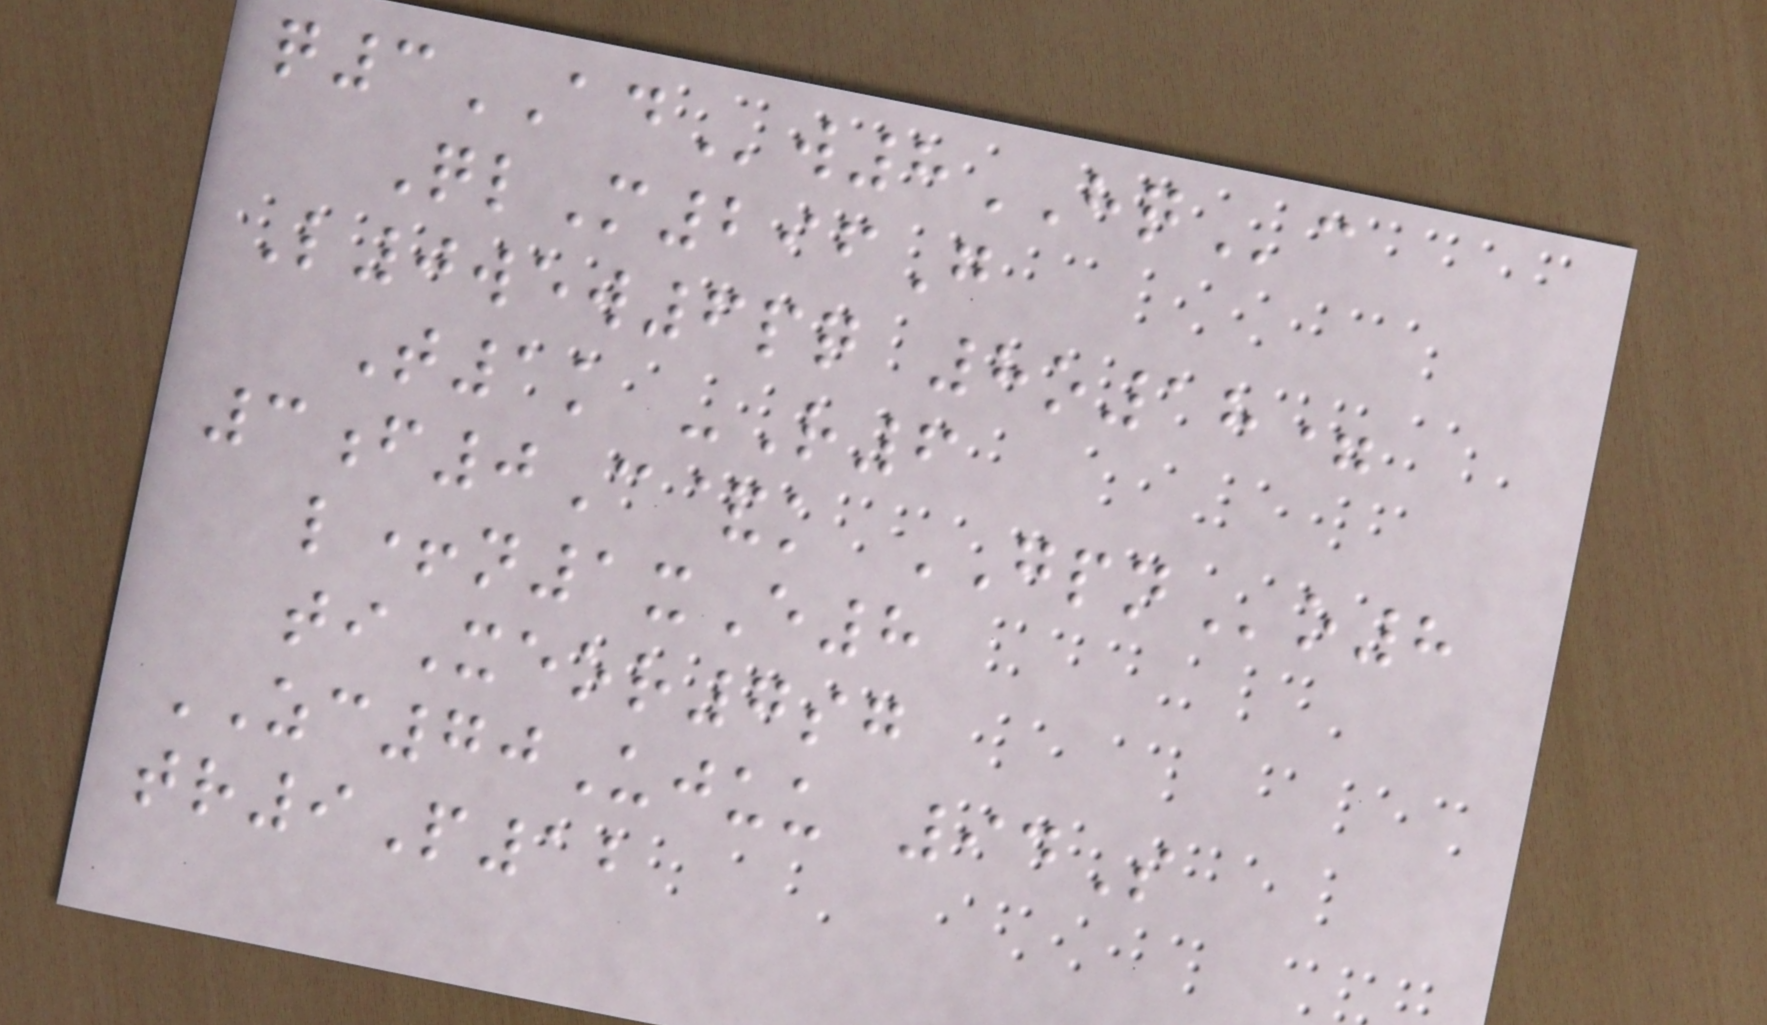q3ADw8HQc
QlM296G
L0wew6pq 8o18=
T1k -R6
3f0C&k GPNo8
l+n1xE8
tiXeor7sg
ZC70Ujuu 94S
tr9P12
